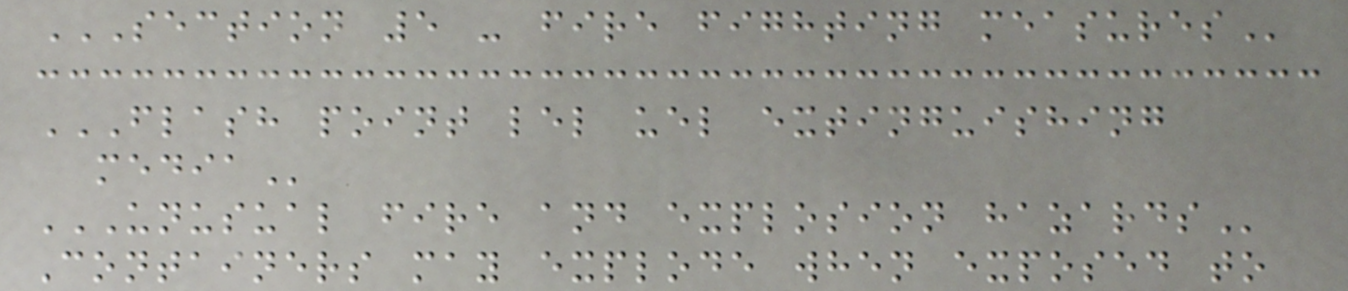SECTION 5 - FIRE FIGHTING MEASURES
FLASH POINT LEL UEL EXTINGUISHING
MEDIA
UNUSUAL FIRE AND EXPLOSION HAZARDS
Containers may explode when exposed to
